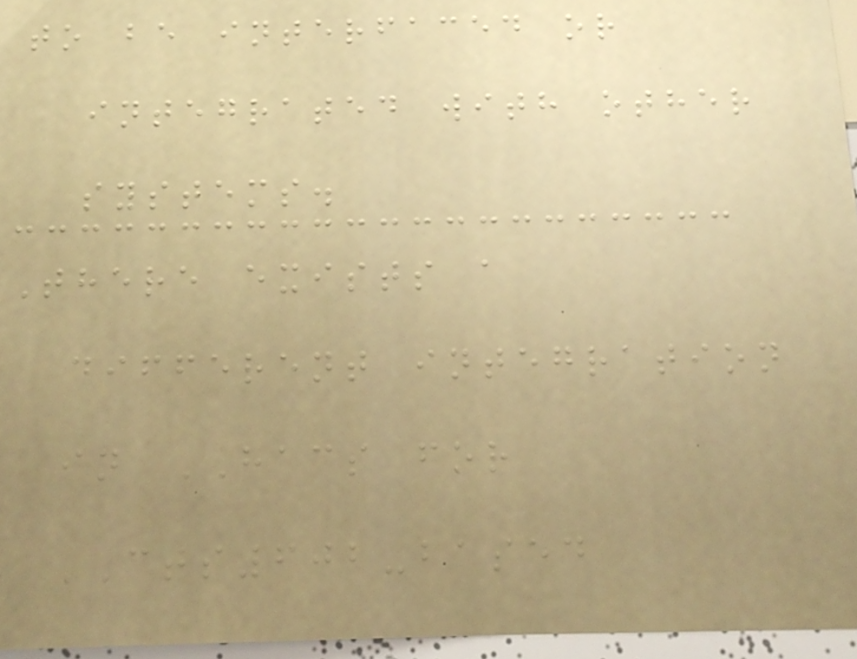to be interfaced or
integrated with other
systems.
There exists a
different integration
in HACS for
CTS602-based
